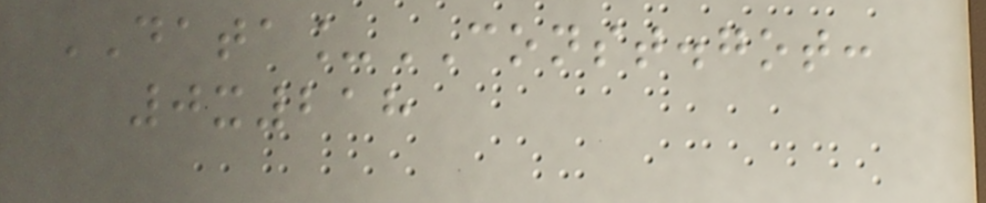DATA_CONST.got:
0x218
